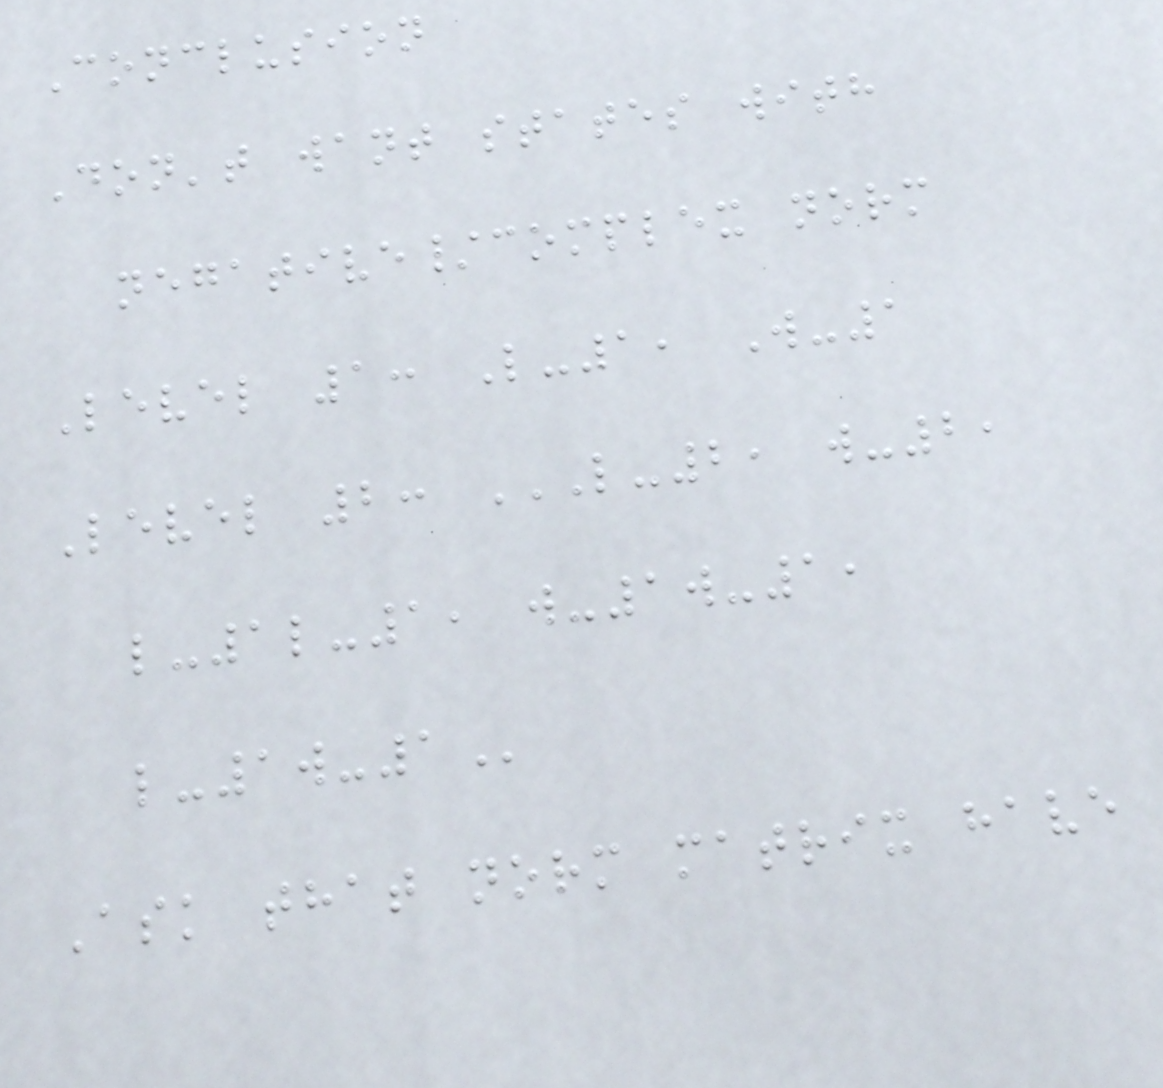Conclusion
Don't want states with
negative/complex norm
Level 1: L-1, W-1
Level 2: L-2, W-2,
L-1L-1, W-1W-1,
L-1W-1
Ask that norm matrix have
